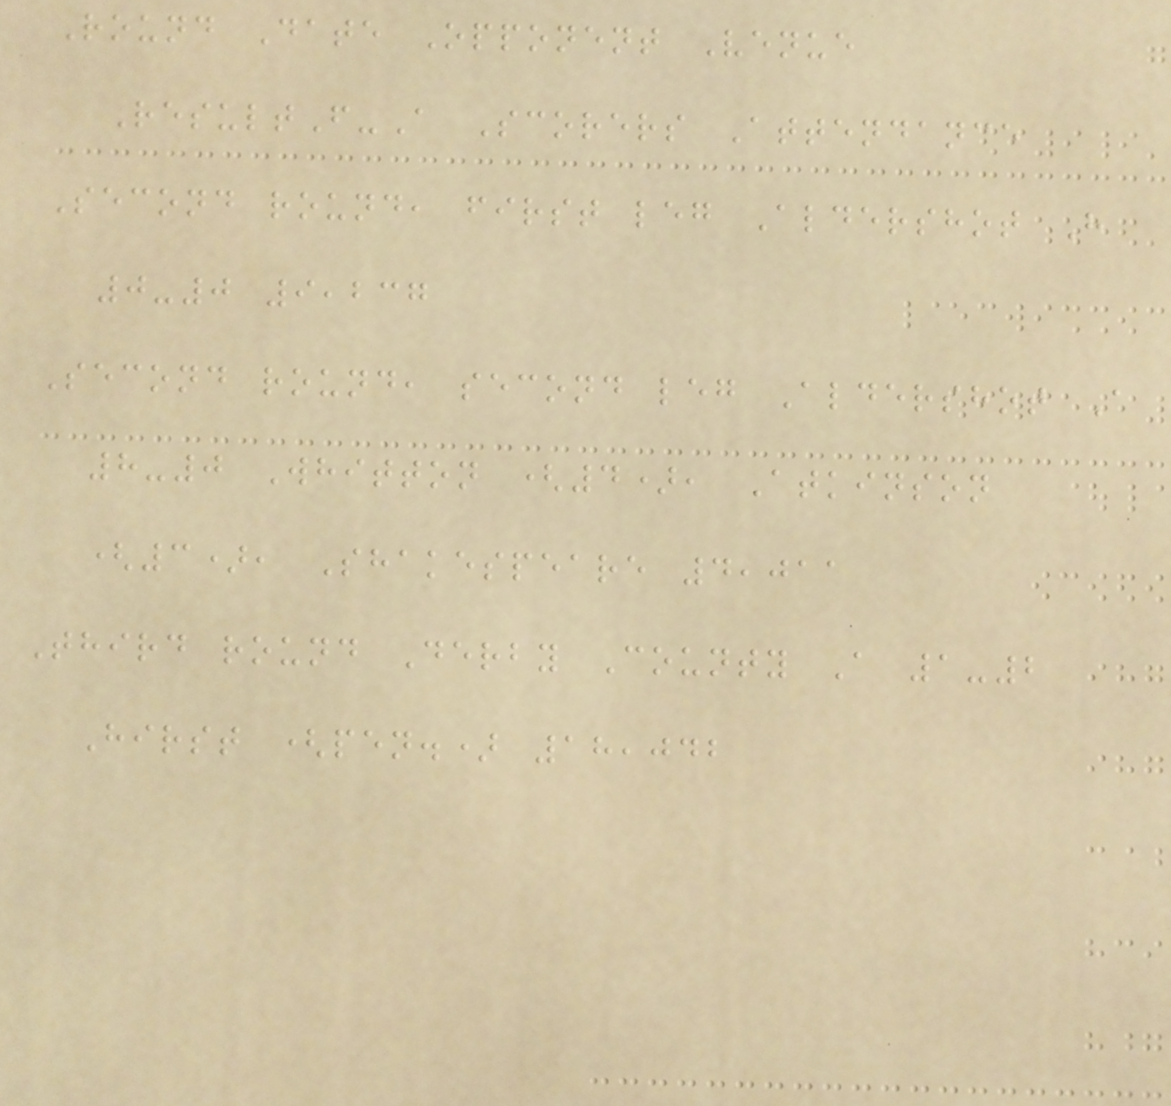Round Date Opponent Venue
ResultF-A Scorers Attendance
Second round, first leg Aldershot H
0-0 9,237
Second round, second leg Aldershot A
8-0 Whitton (4), Atkinson
(3), Shakespeare 4,011
Third round Derby County A 1-2
Hirst (pen.) 18,042
